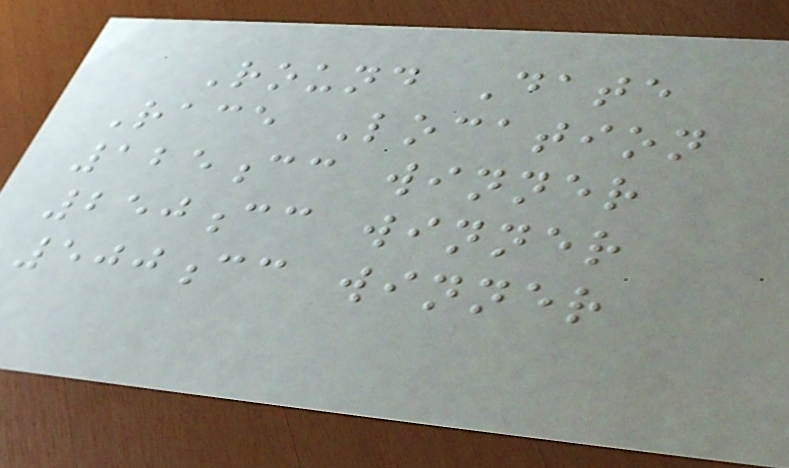Round Date
Race Location
125cc winner
250cc winner
500cc winner
